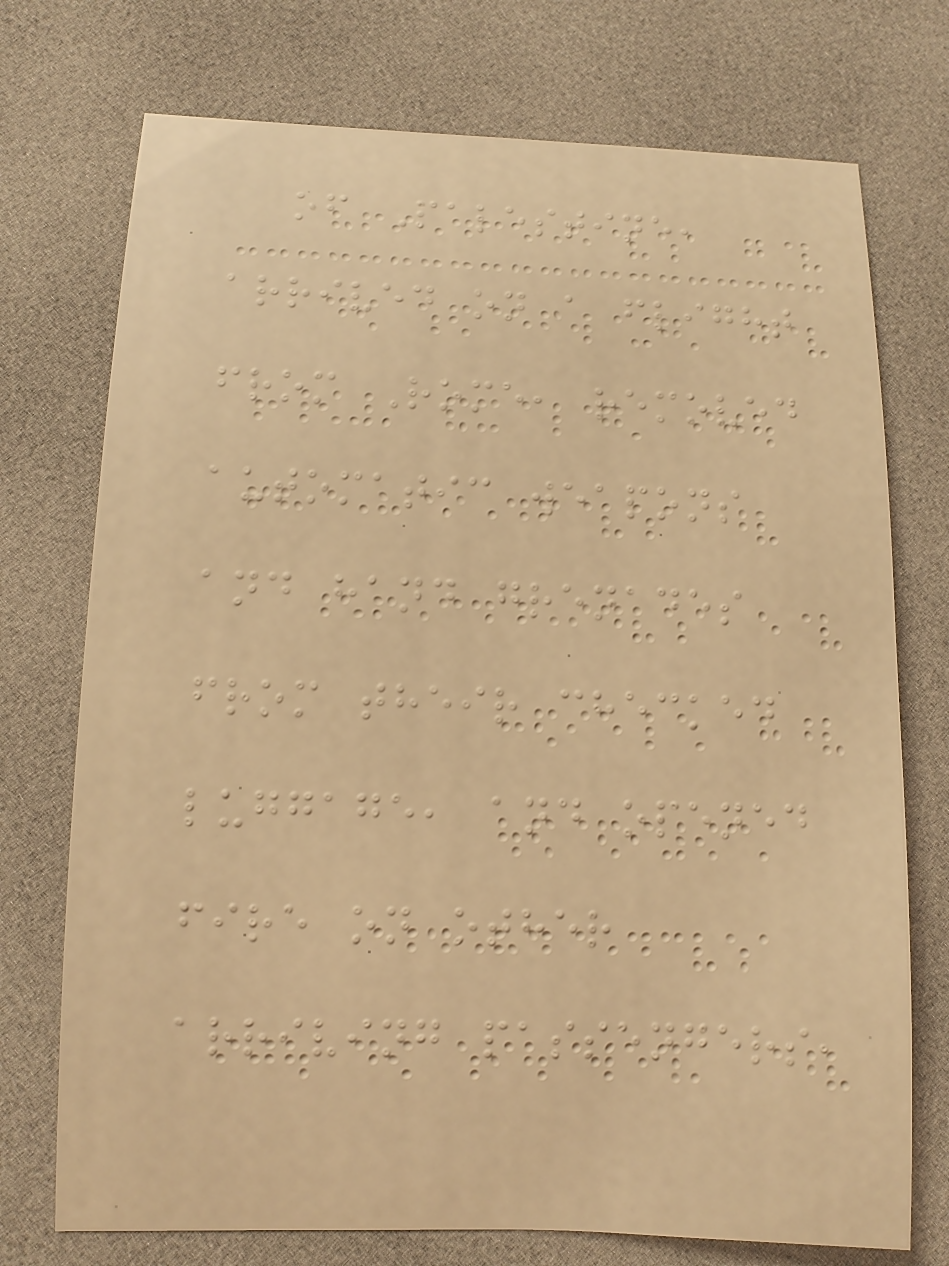of Palestine,
arrived on a flight
from Rome, removed
automatic weapons
and hand grenades
from their checked
luggage, and opened
fire on other
arriving passengers,
